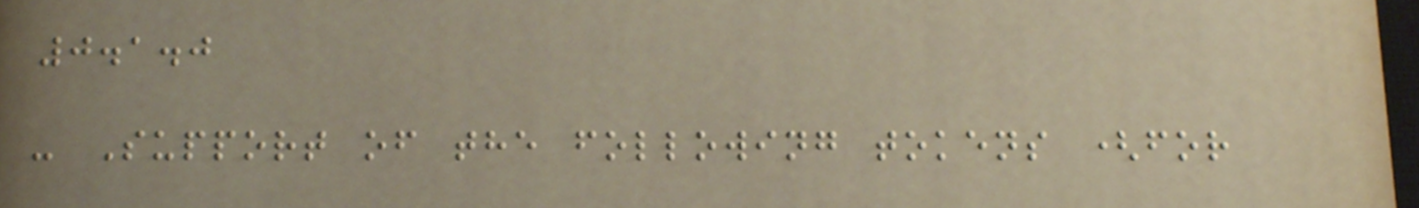0.1.0
- Support of the following tokens (for
